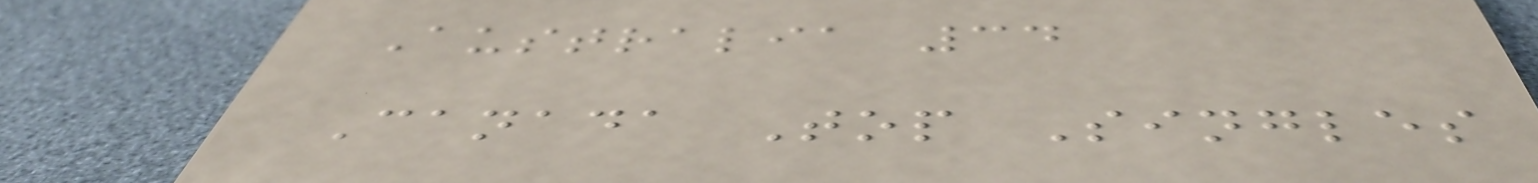Australia 34
Canada Top Singles
